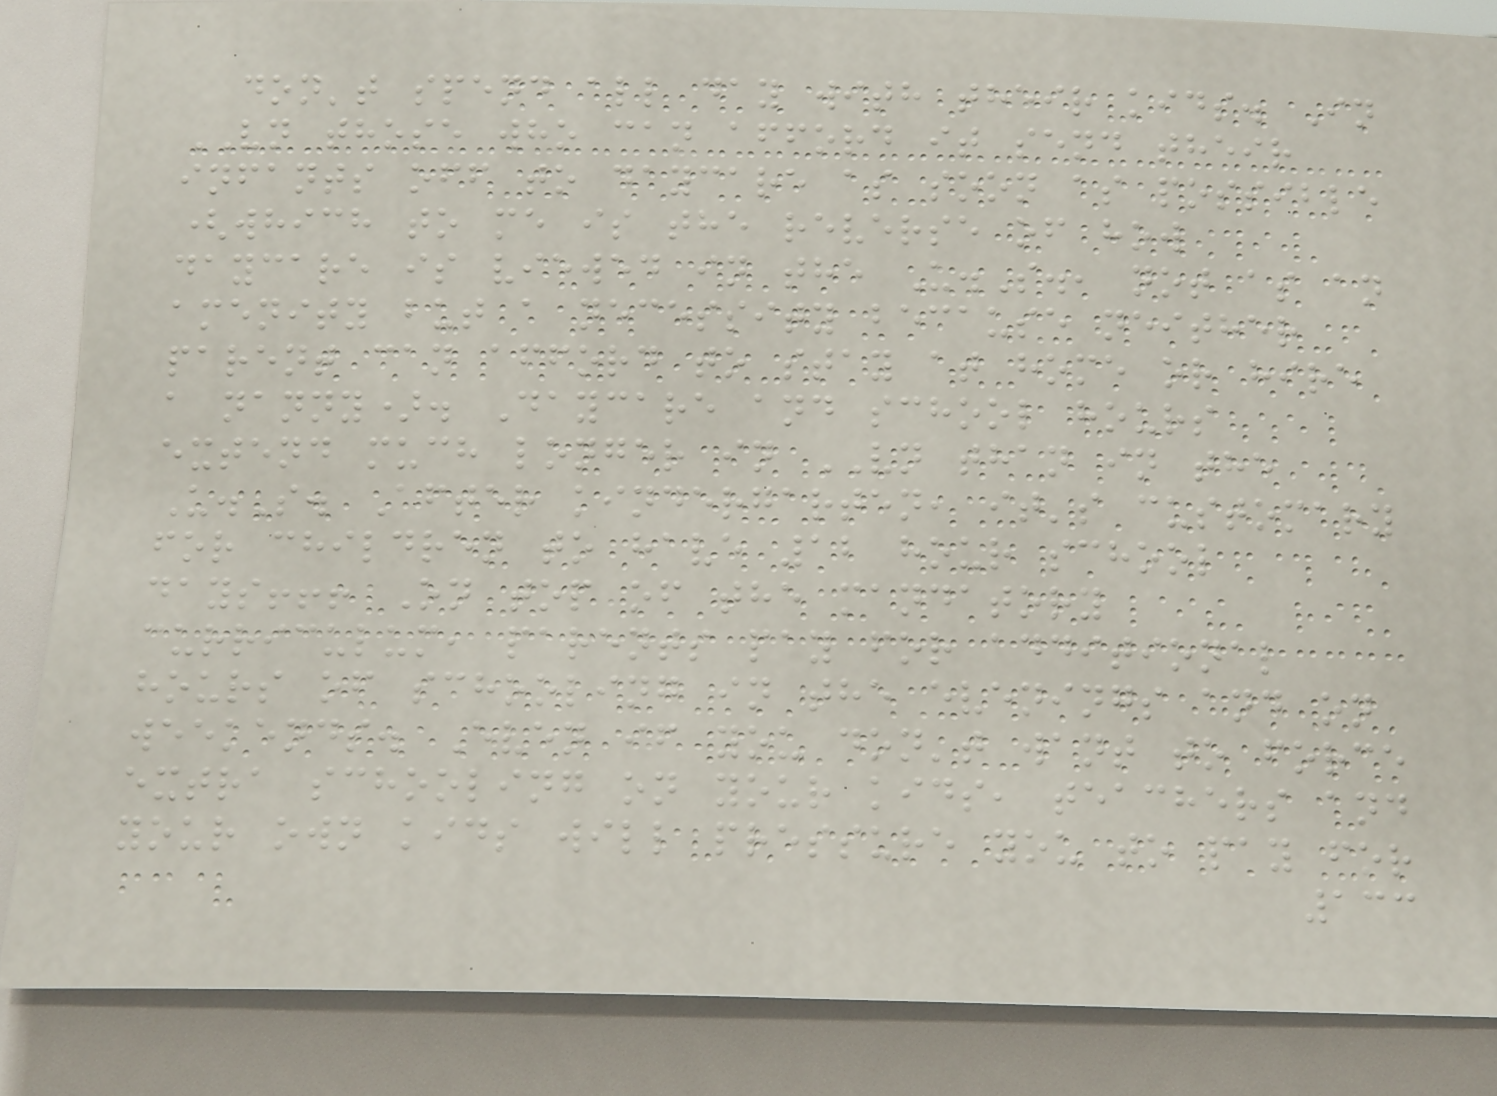don't spend all day with their kids. In
VN those who can afford it send their
infants off to daycare as soon as possible
(which to me is the reverse of how
daycare is viewed in the U.S., not as an
amenity but a necessity because neither
parent can afford to stay at home or hire
a nanny). Daycare and school hours
extend much longer in VN than in the
U.S. After kindergarten, it's customary
for children to have 12 hour school
days!!! On top of the mandatory
curriculum, parents pay for additional
hours of schooling in the evenings and on
weekends. Even if you don't want to force
extra schooling on your kids, teachers and
your own kids will pressure you to pay for
133
